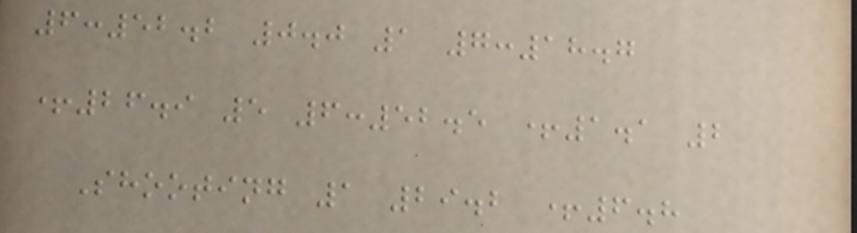6:52.2 0.0 1 7:18.7
+26.9 5 6:52.5 +1.1 2
Shooting 1 29.2 +6.8
